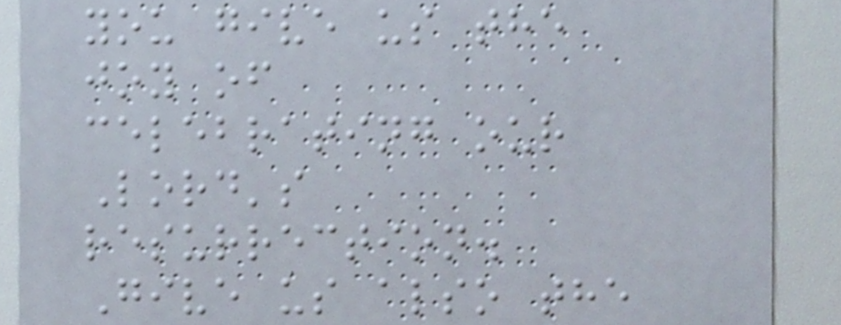you give us the
joy of
celebrating our
Lord's
resurrection.
Give us also the
